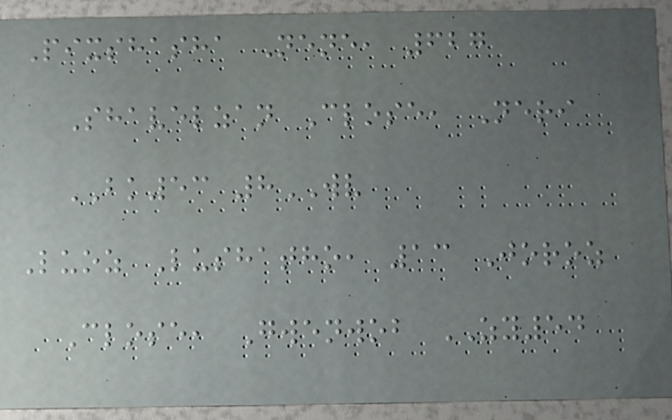Pixshasha Nene, 627
Shavelzan Close, Neri
BK53 8WV
Luoz Lushatho, 13 Joroz
Close, Gwenwob ZY54
